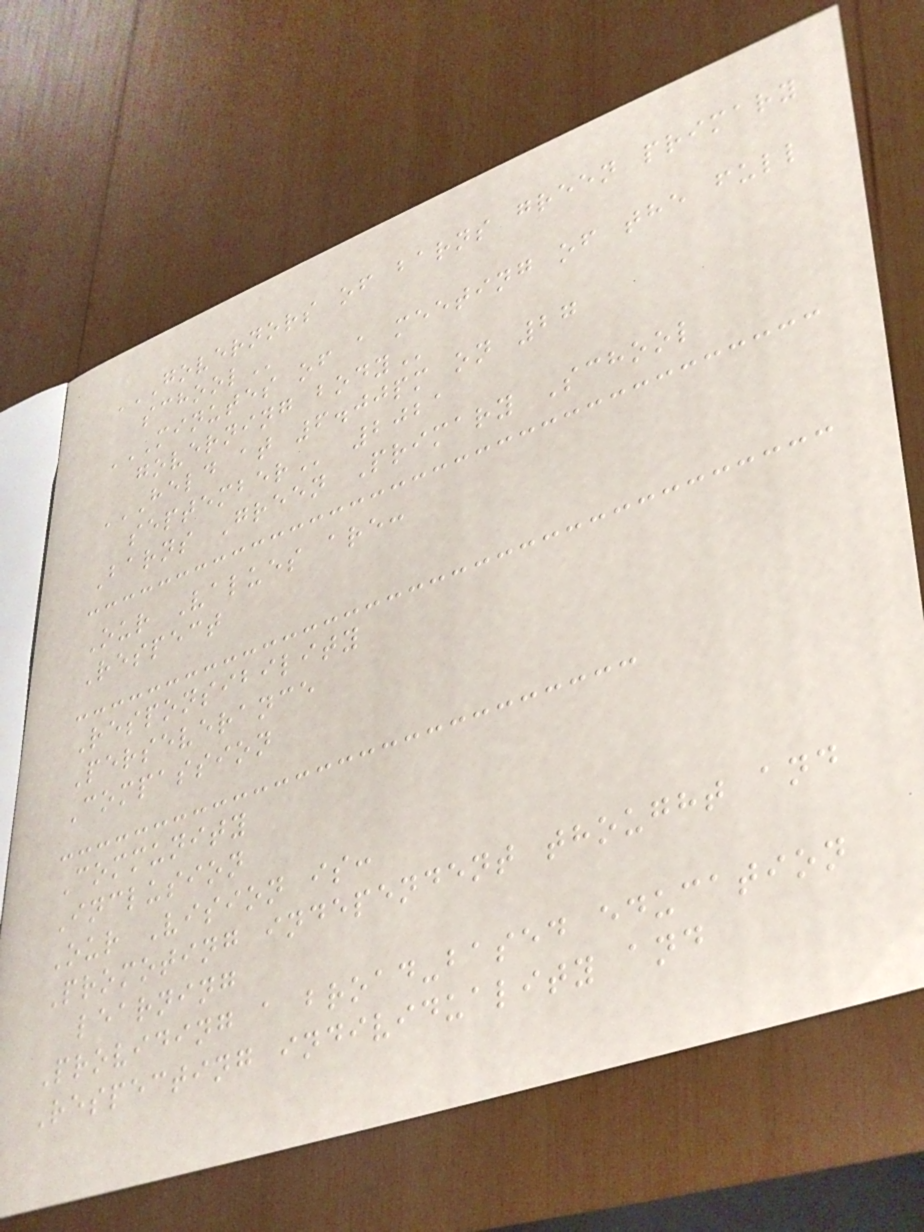GOVERNORS OF BARNS GREEN PRIMARY
SCHOOL
MINUTES OF A MEETING OF THE FULL
GOVERNING BODY
HELD AT 6.00PM ON 27
SEPTEMBER 2021
Barns Green Primary School
Our Values are:
Respect
Responsibility
Perseverance
Compassion
Community
Inclusion
Our Vision is:
Promoting independent thought and
learning
Providing a broad-based education
Respecting individuality and
